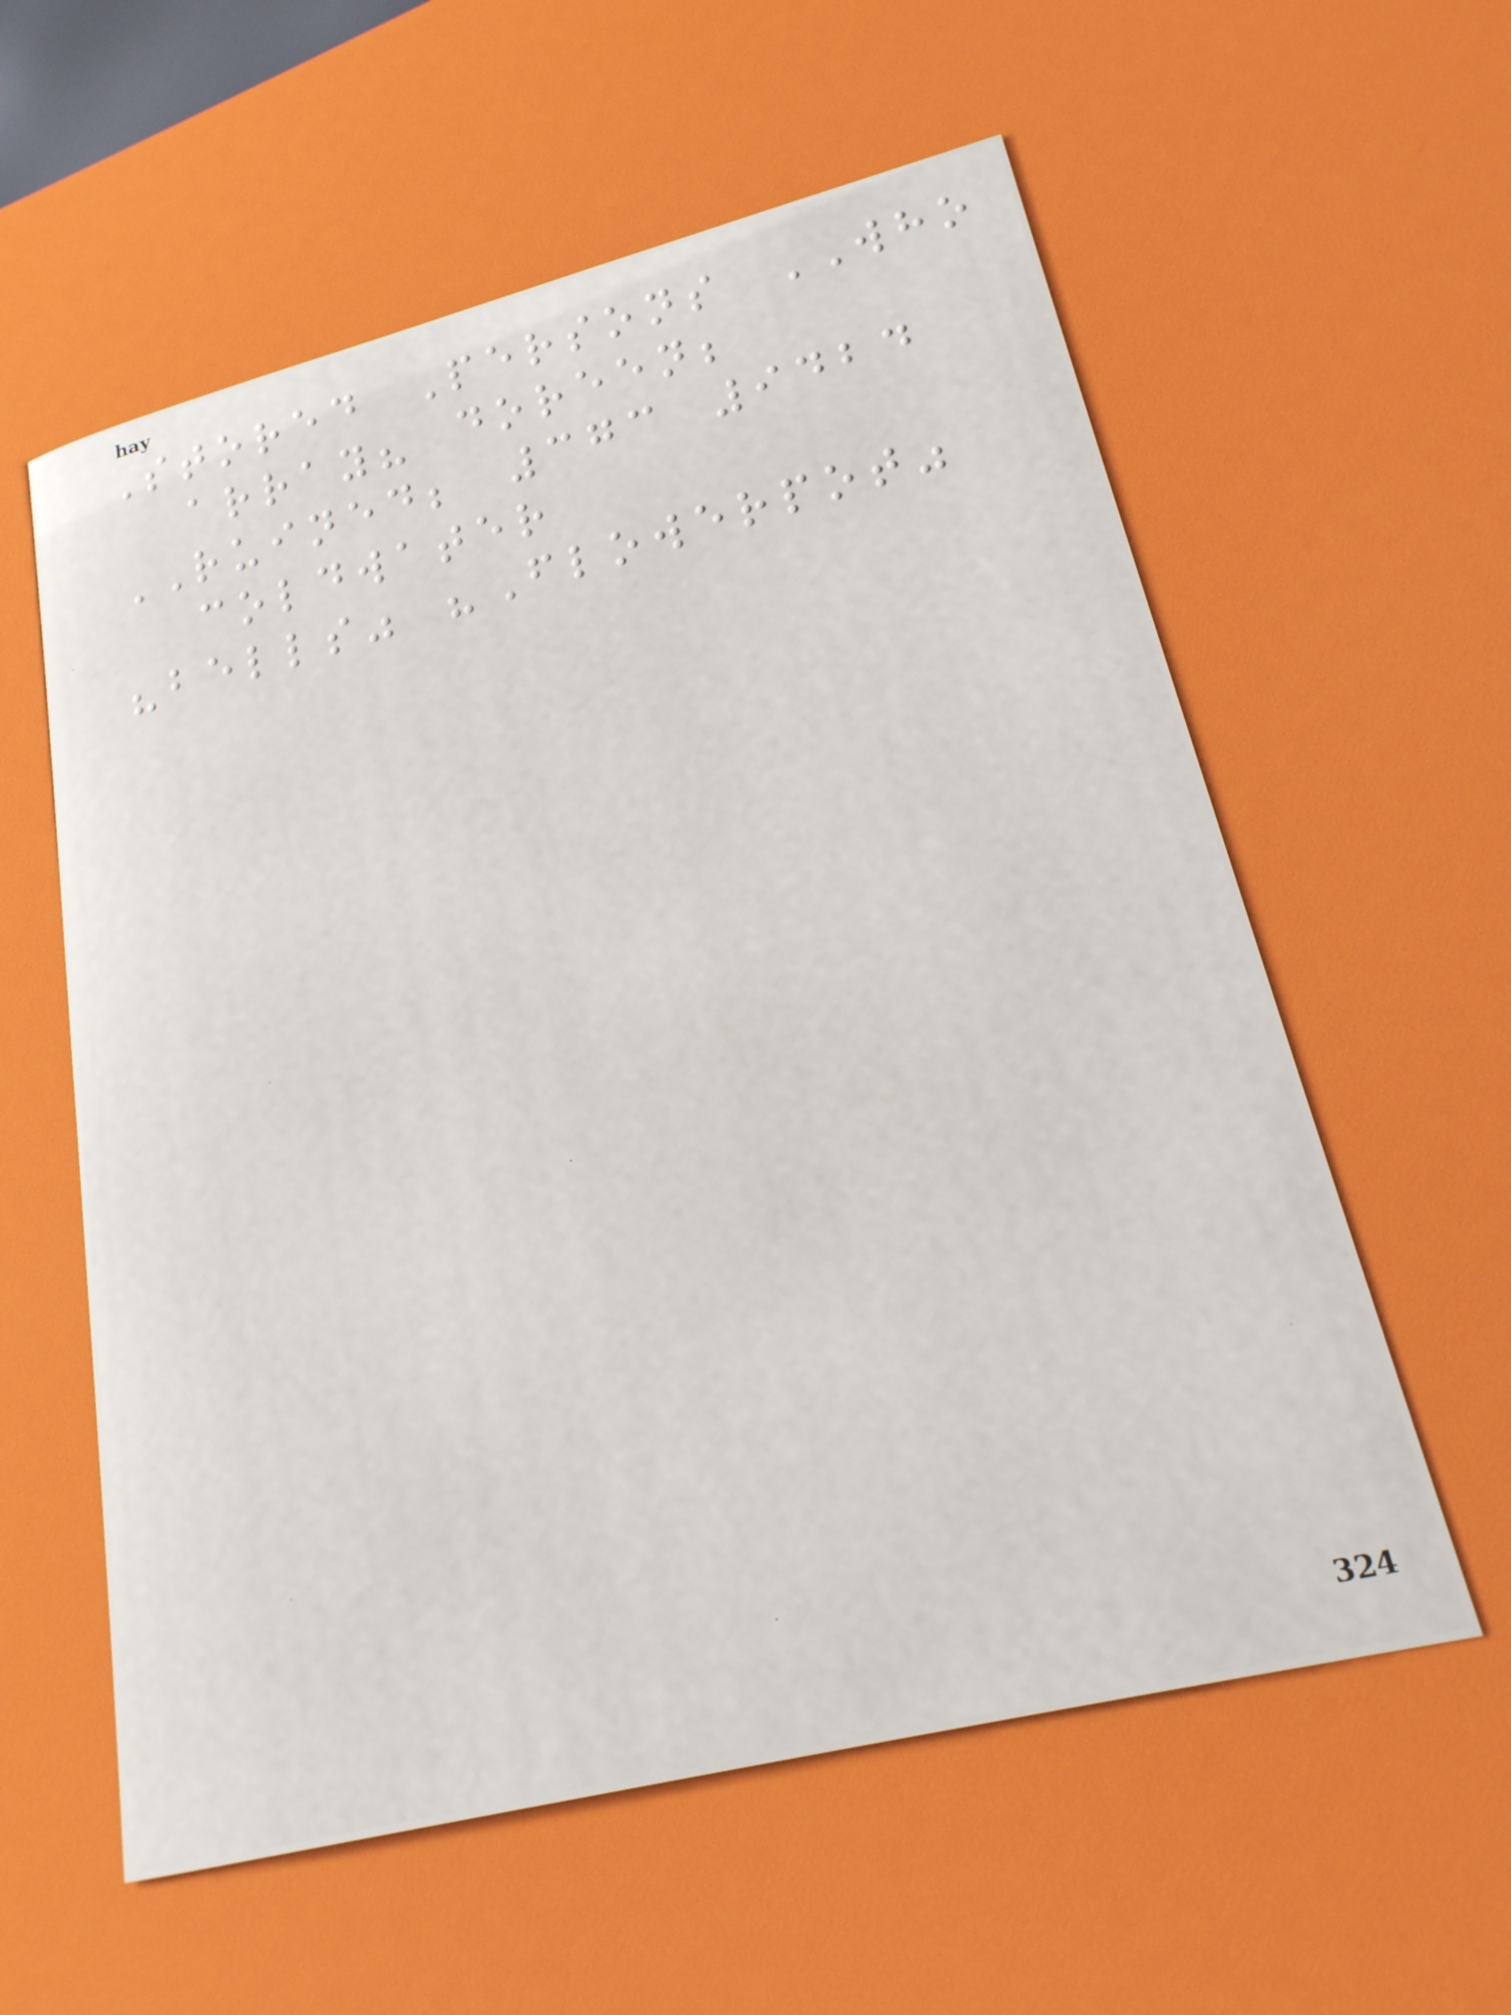Stored Persons WHO
array? doreen;
RUINED; 373 9424
coldwater
"bells" "Flowerpot"
